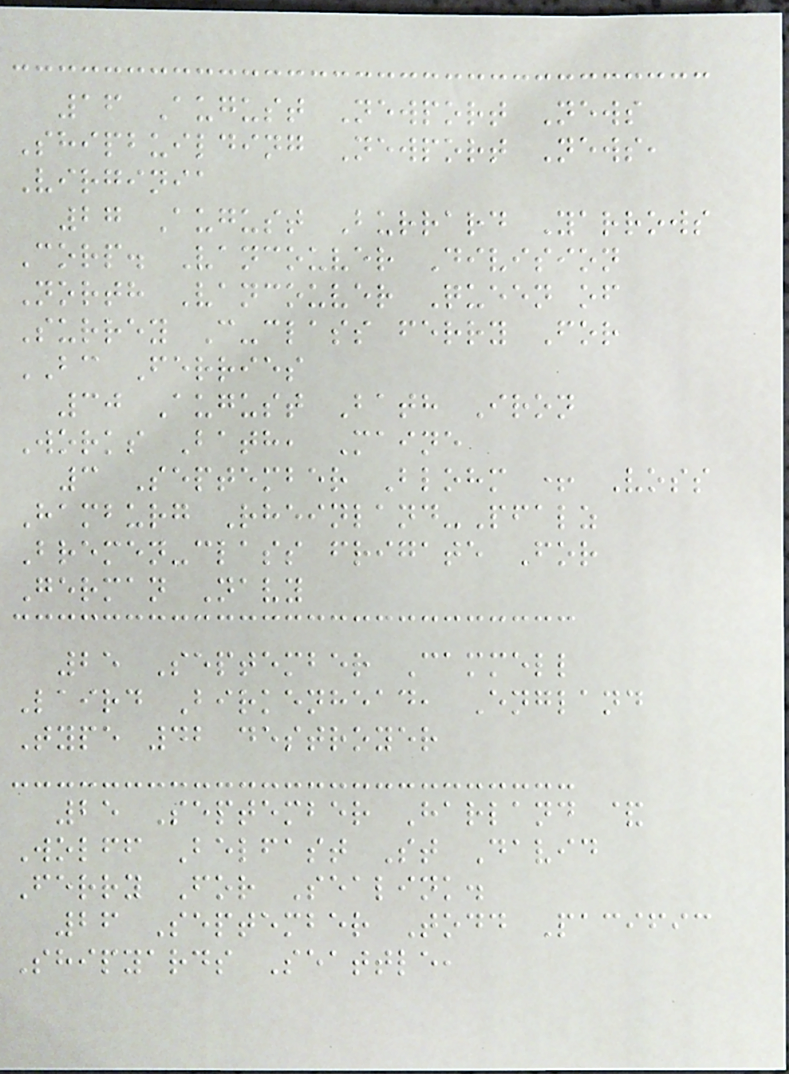16 August Newport News
Shipbuilding Newport News,
Virginia
27 August Burrard Yarrows
Corp. Vancouver Division
North Vancouver Queen of
Surrey C-class ferry For
BC Ferries
30 August Bath Iron
Works Bath, Maine
3 September Blohm + Voss
Hamburg Rheinland-Pfalz
Bremen-class frigate For
German Navy
25 September Cammell
Laird Birkenhead, England
Type 42 destroyer
25 September Harland &
Wolff Belfast St David
Ferry For Sealink.
26 September Todd Pacific
Shipyards Seattle,
